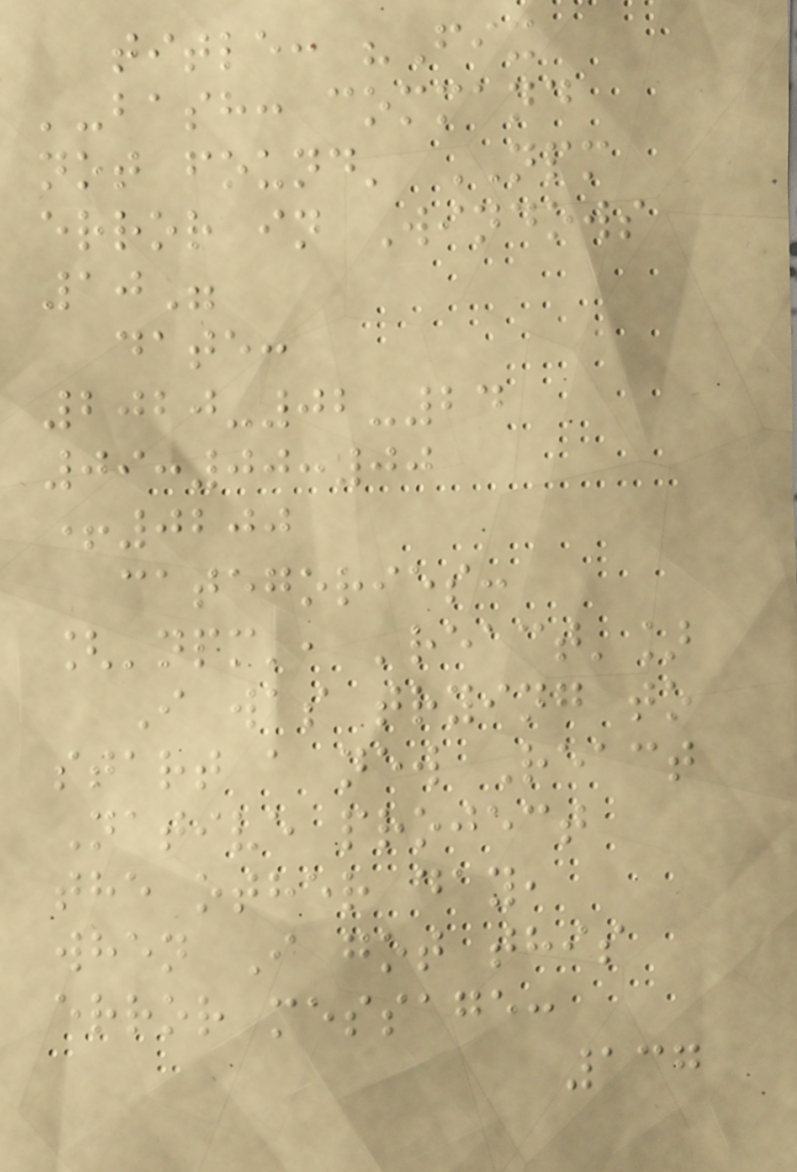title: "Fix
'-bash: command
not found' NPM
error in Windows
10"
date:
2020-02-24
09:00:00
+0200
categories:
['npm', 'react']
I was trying to
start a new React
Native project
the other day,
when I got this
error message:
137
